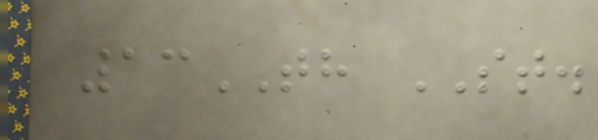13TH ST.
